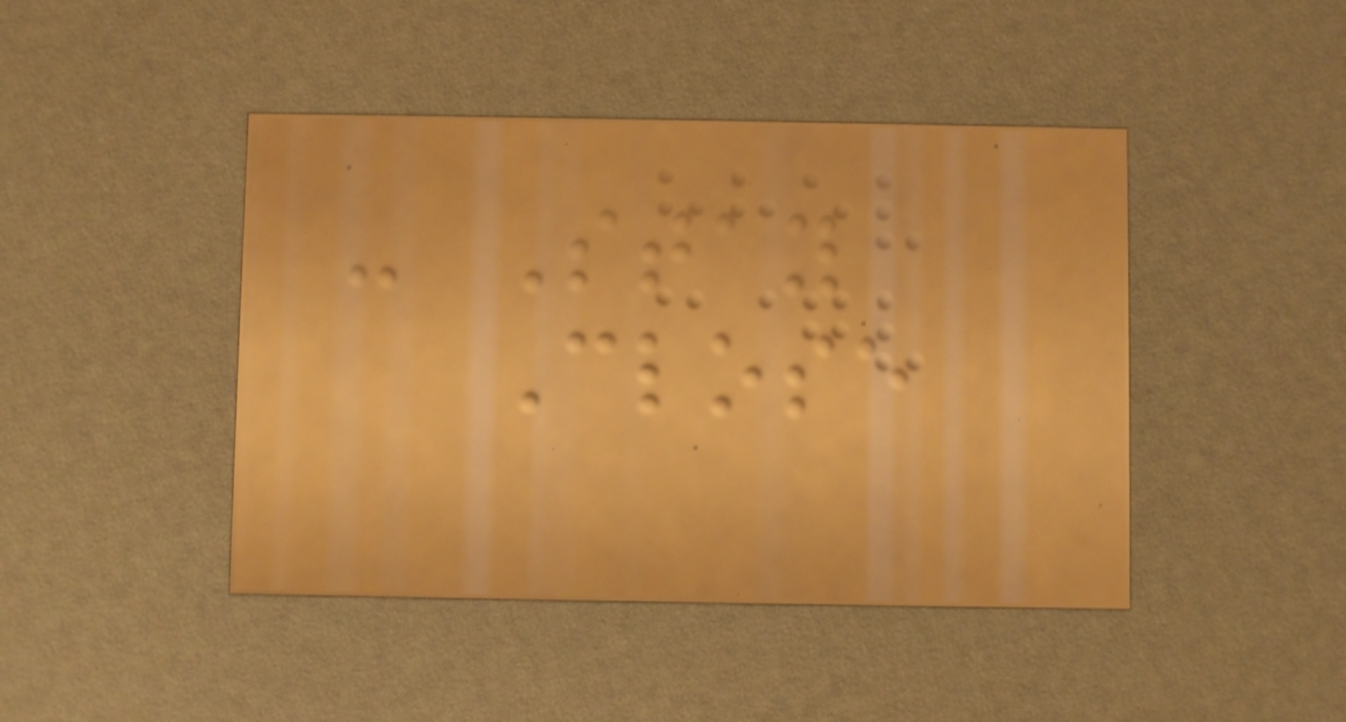- Stay
Close
